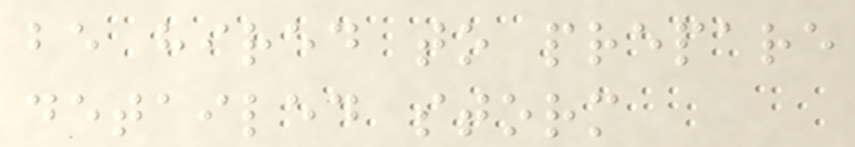be hired to prepare
detailed storm
